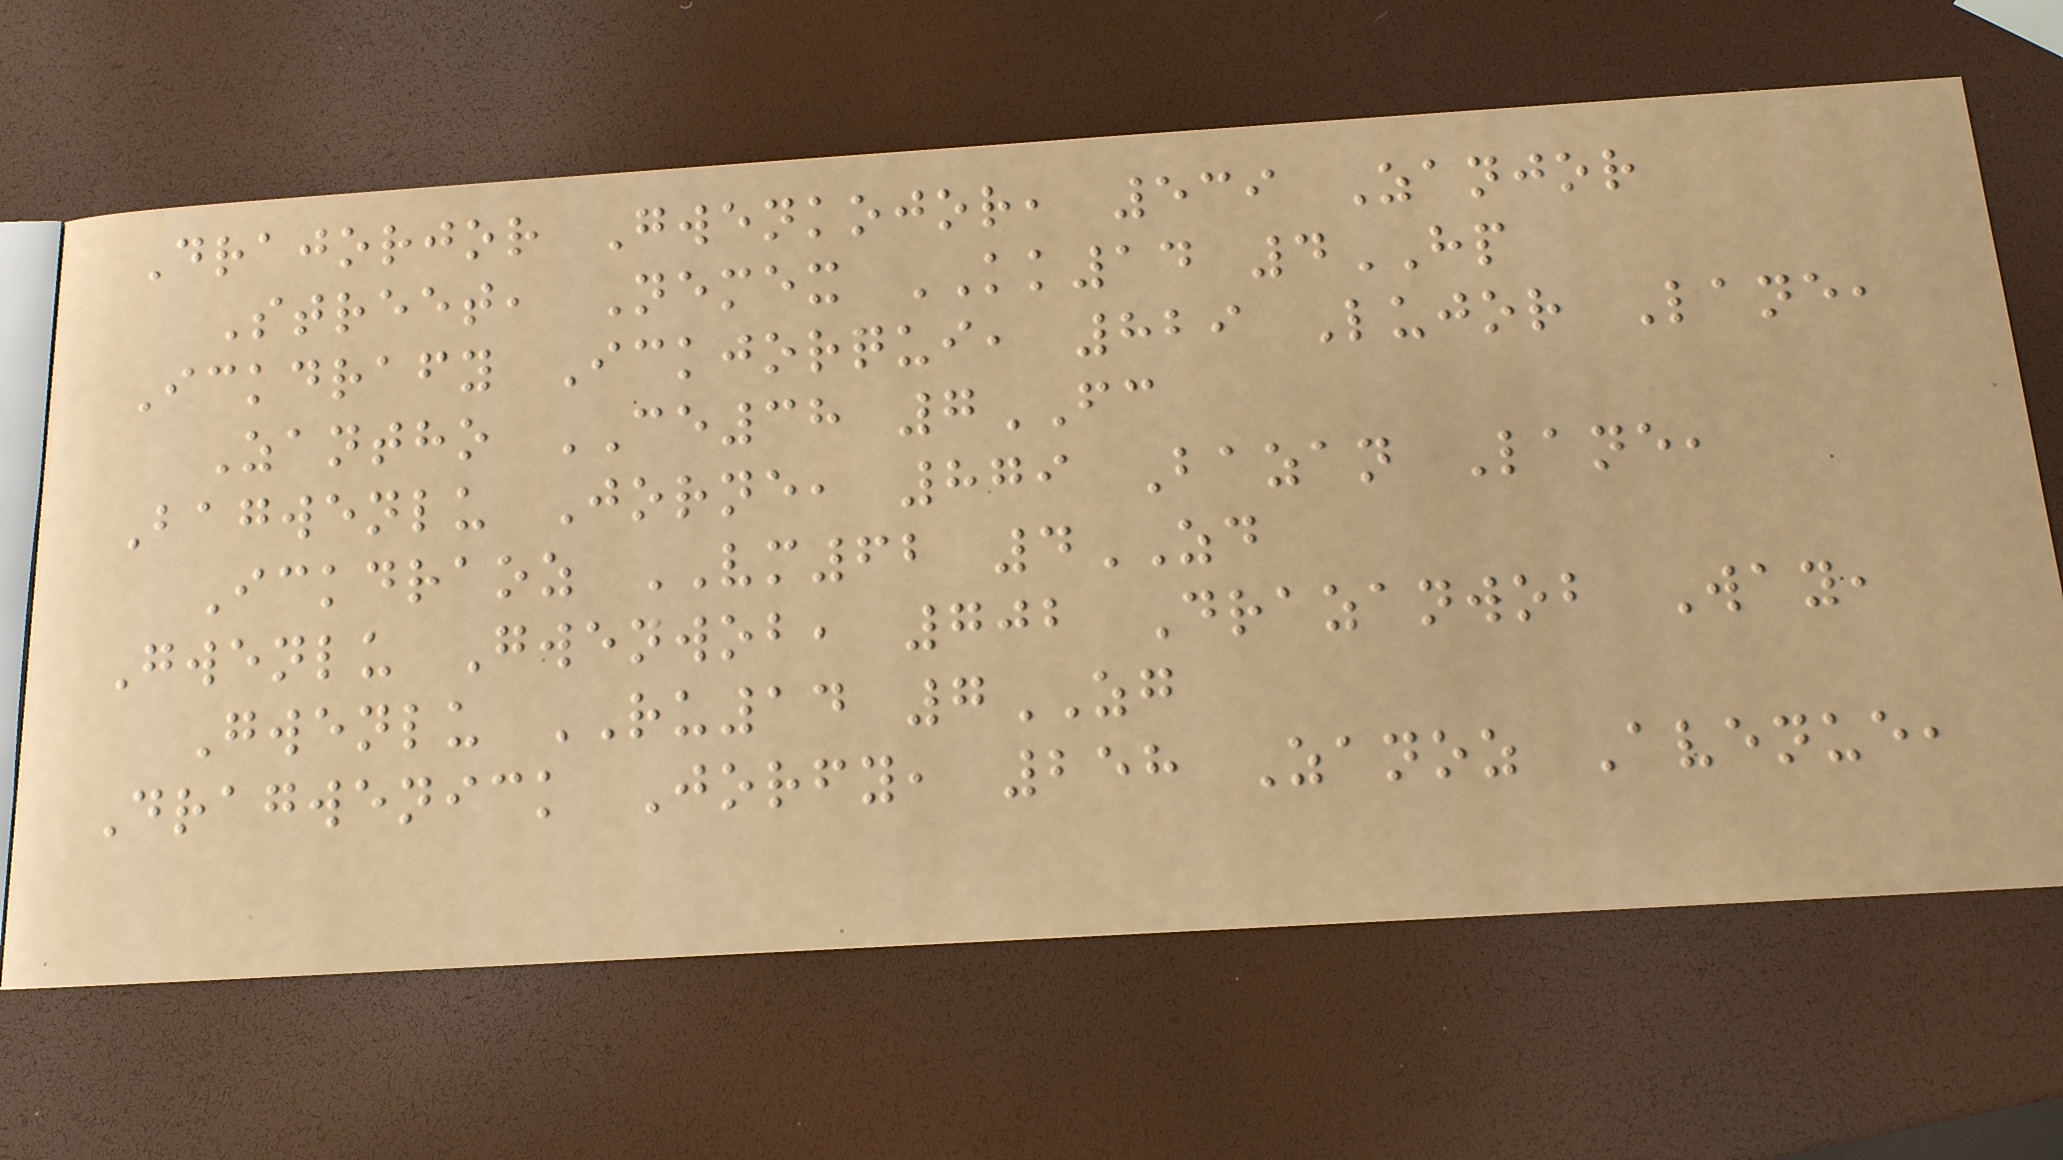Drajorjor Gwenkojor, 539 Zanjor
Street, Nemex KK14 4HP
Ickdrafy Ickjorqui, 829 Lujor Lane,
Zantho CE38 7FC
Bagwenlu Jorne, 879 Bazan Lane,
Ickdraoz VM62 4ZD
Gwenlu Gwenwob, 702 Drazanwob Way,
Gwenlu RU14 7ZG
Dragwenick Jorfy, 258 Zanoz Avenue,
